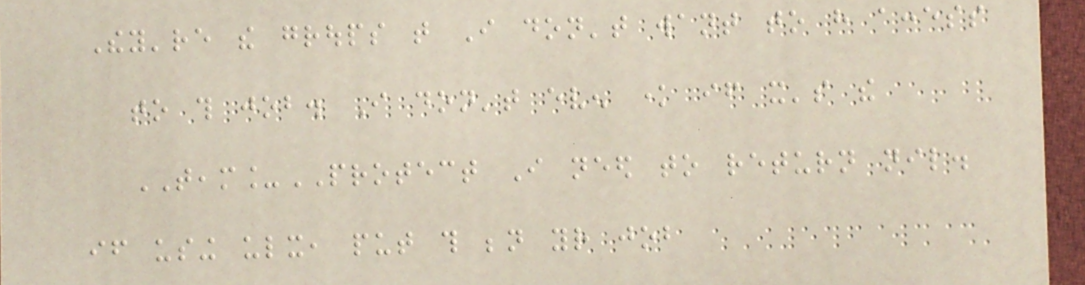They're the groups that I don't want to have access
to this job. I don't even know if it's the
TEAM_PROTECT I need to return nil.
if using ulx, put this beneath your job
